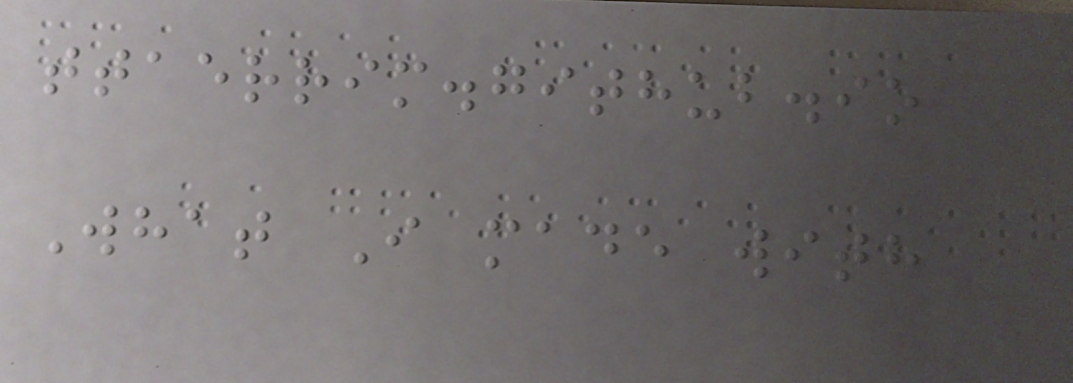ttaerrim.github.io
What I made with
